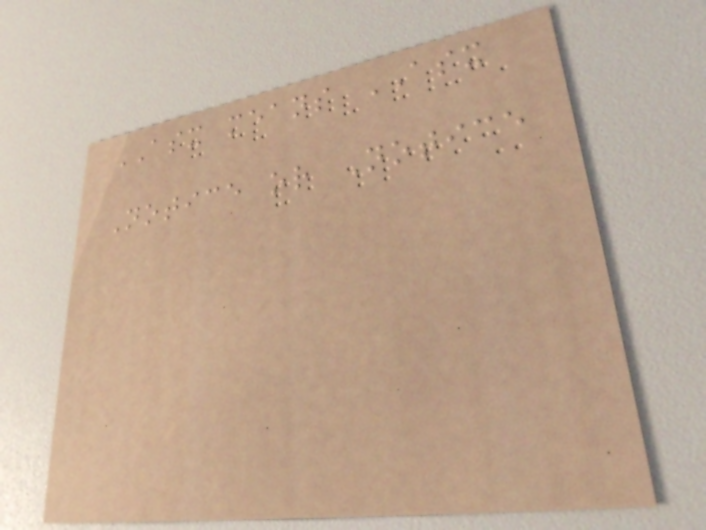ASX means ASX
Notice or Notice
